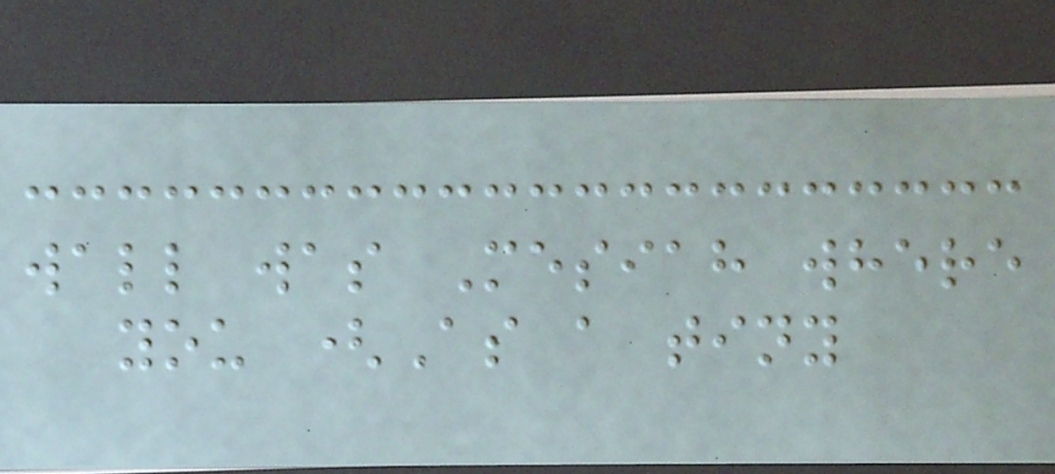wall was Mesiah where
you (As a tiny
